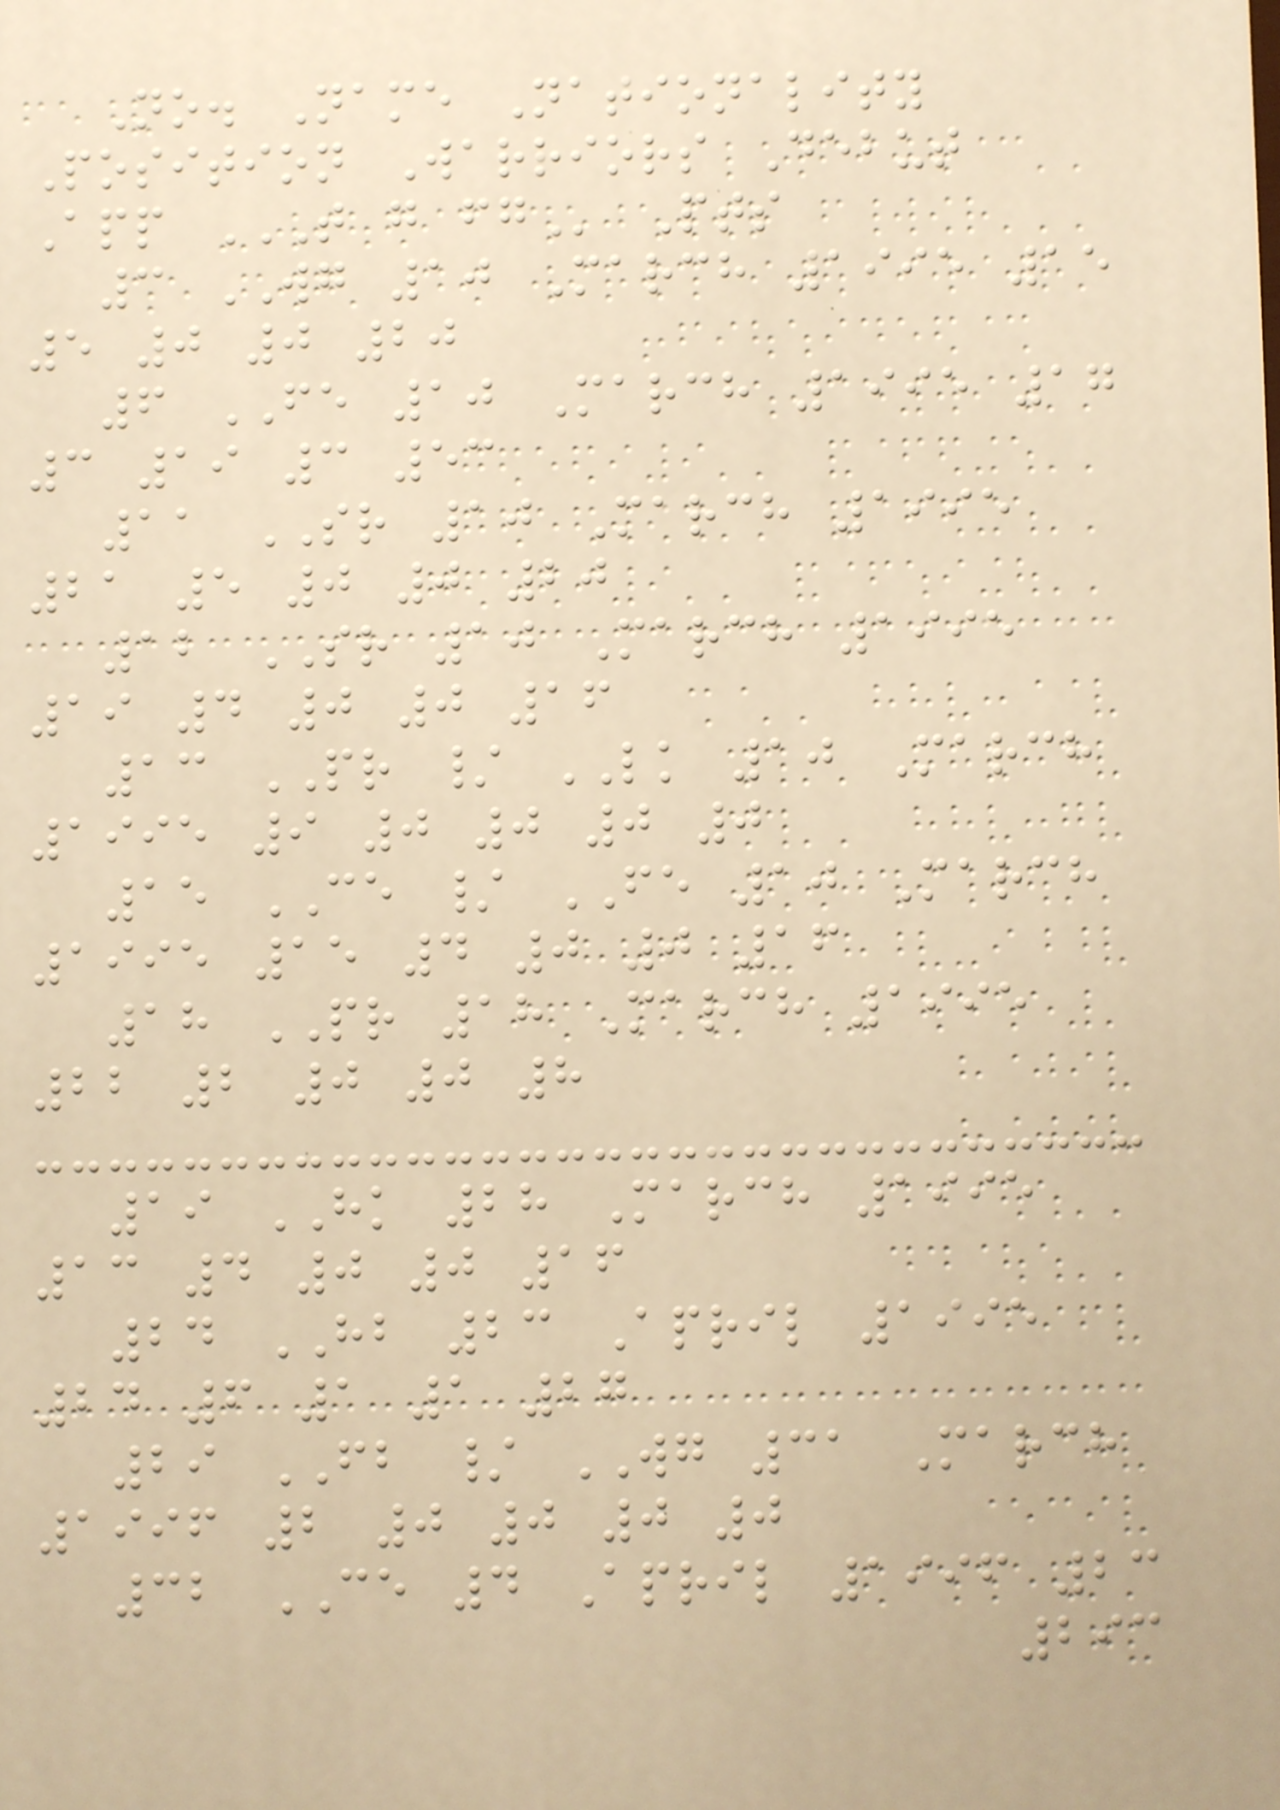No. Name Nationality
Position Warriors Debut
App T G FG Pts
3 WG 10 March 1995 15
5 0 0 20
6 FE 10 March 1995 17
3 19 3 53
11 SR 10 March 1995
21 5 0 0 20
12 SR 10 March 1995
19 4 0 0 16
13 PR / LK 10 March
1995 9 0 0 0 0
15 CE / FE 10 March
1995 15 4 0 0 16
18 PR 18 March 1995
22 2 0 0 8
19 HK 28 March 1995
13 4 0 0 16
24 HB 23 April 1995
24 6 1 1 27
29 FB / WG 31 March
1996 2 0 0 0 0
32 CE 4 April 1996 23
293
